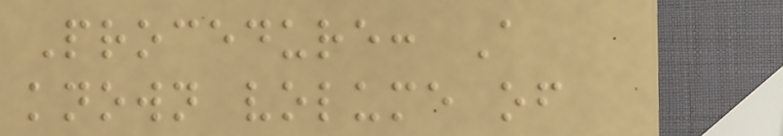Procedure: A
known volume of
